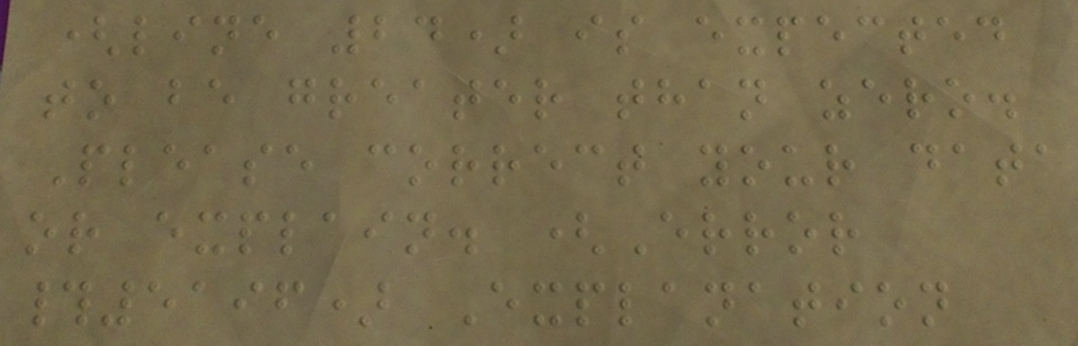(line 24) is expected
to be greater than zero.
Please correct your data
or explain. (Error
#5196) Explanation
